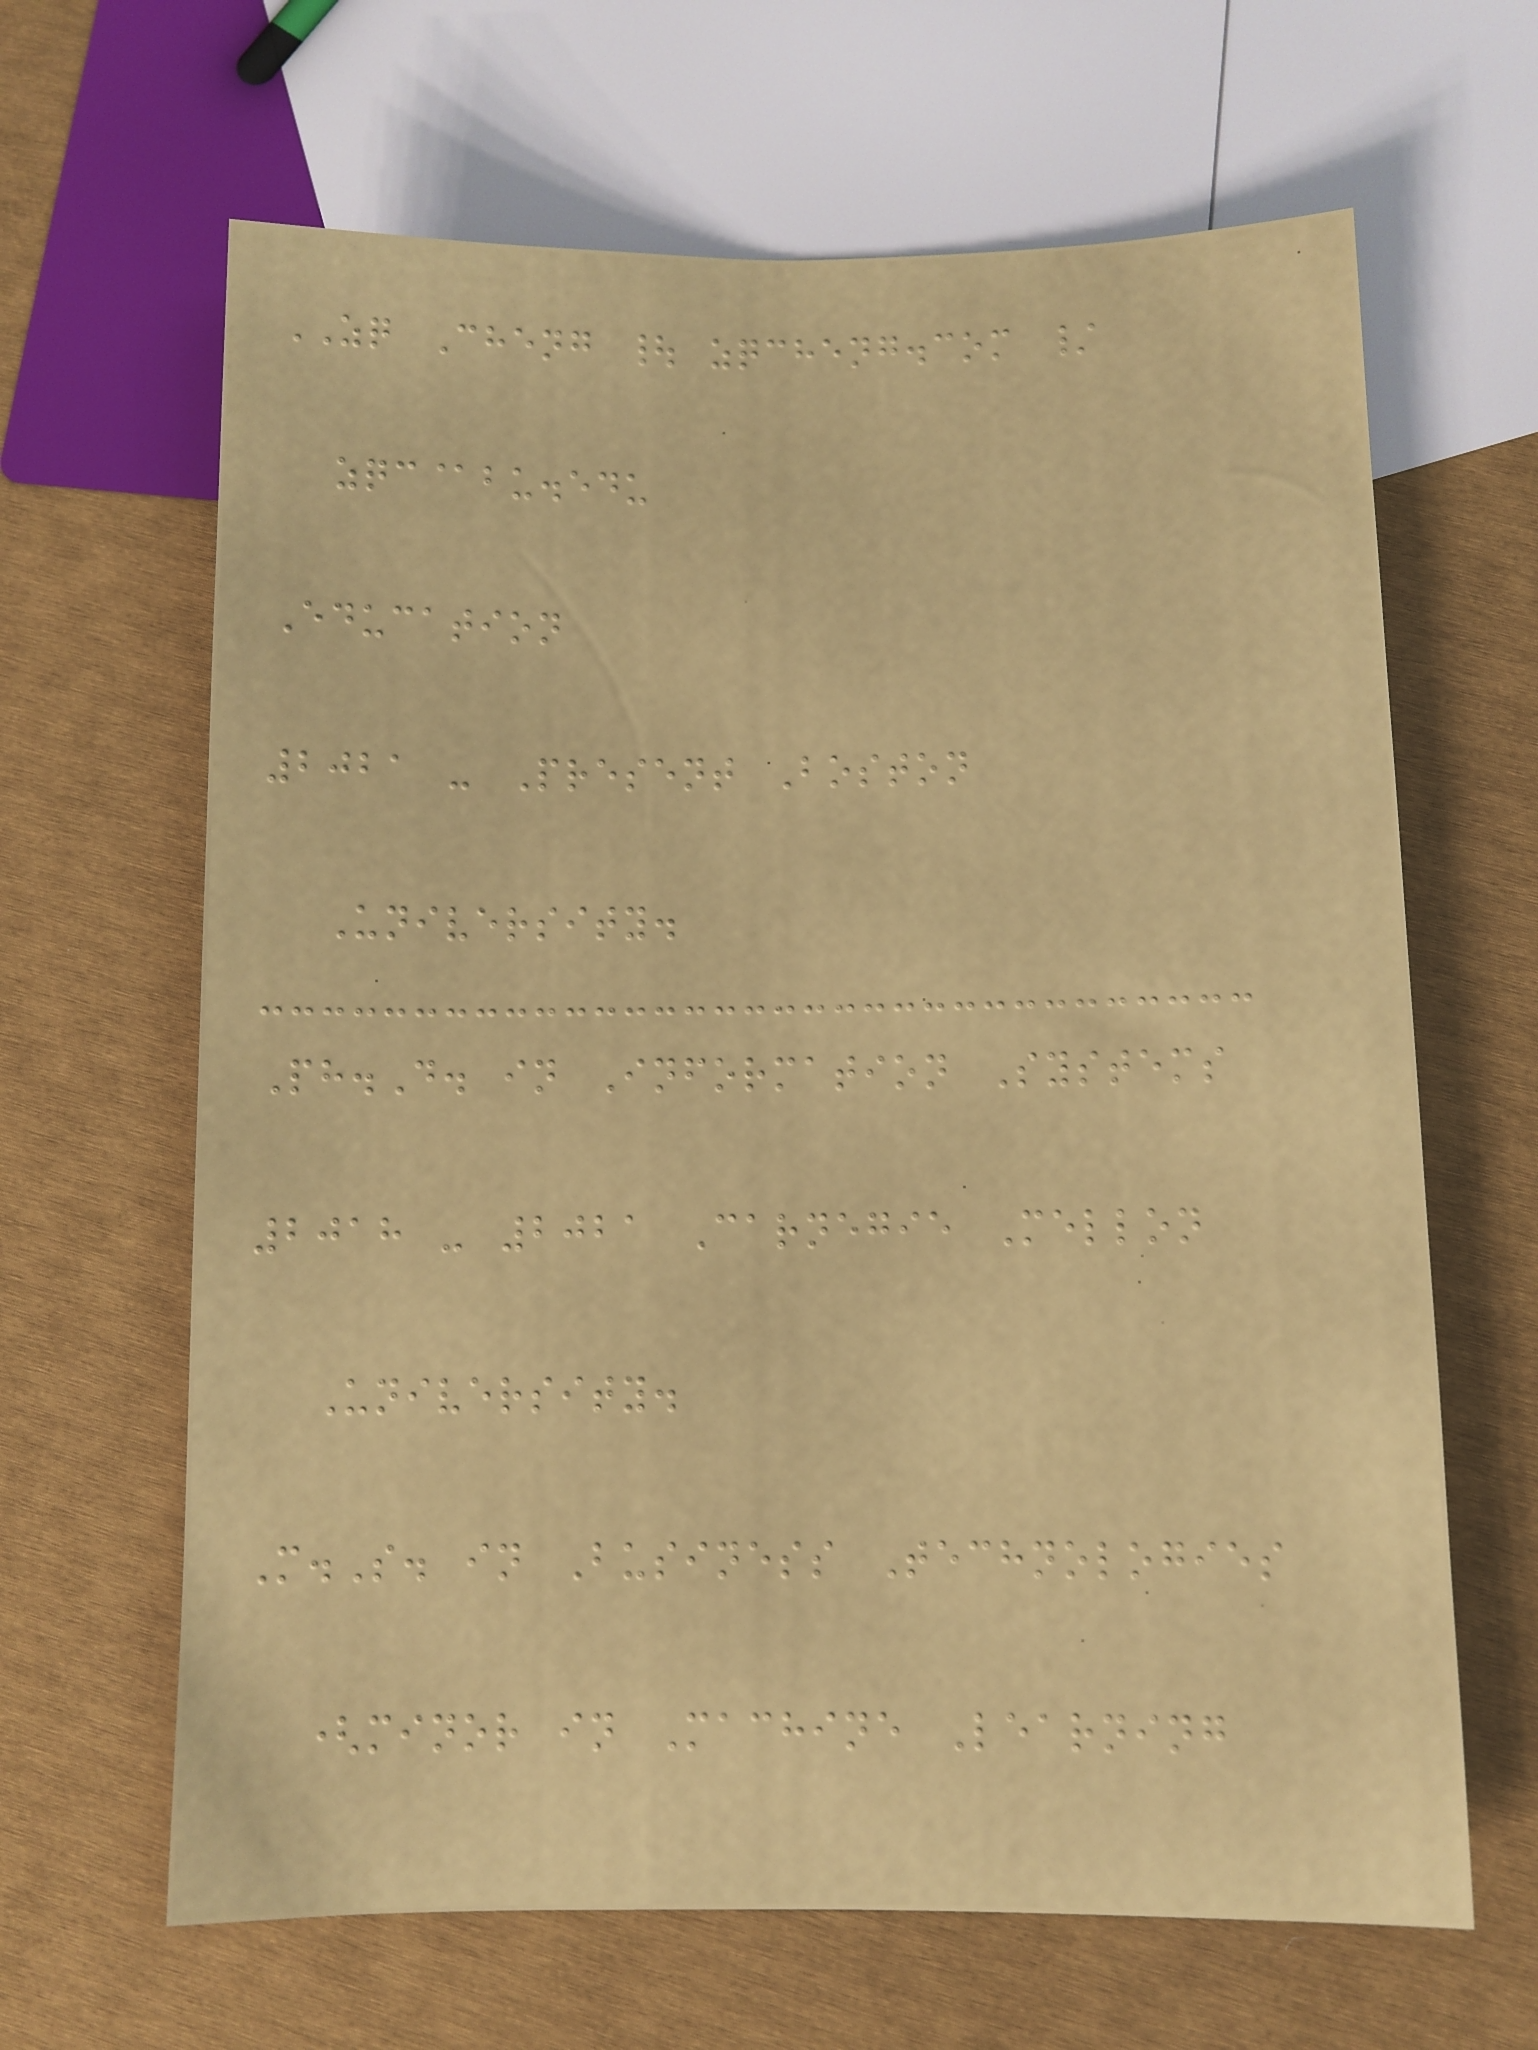ZQ Cheng | zqcheng.com /
zqc@bu.edu
Education
2021 - Present Boston
University.
Ph.D. in Information Systems
2018 - 2021 Carnegie Mellon
University.
M.S. in Business Technologies
(minor in Machine Learning
